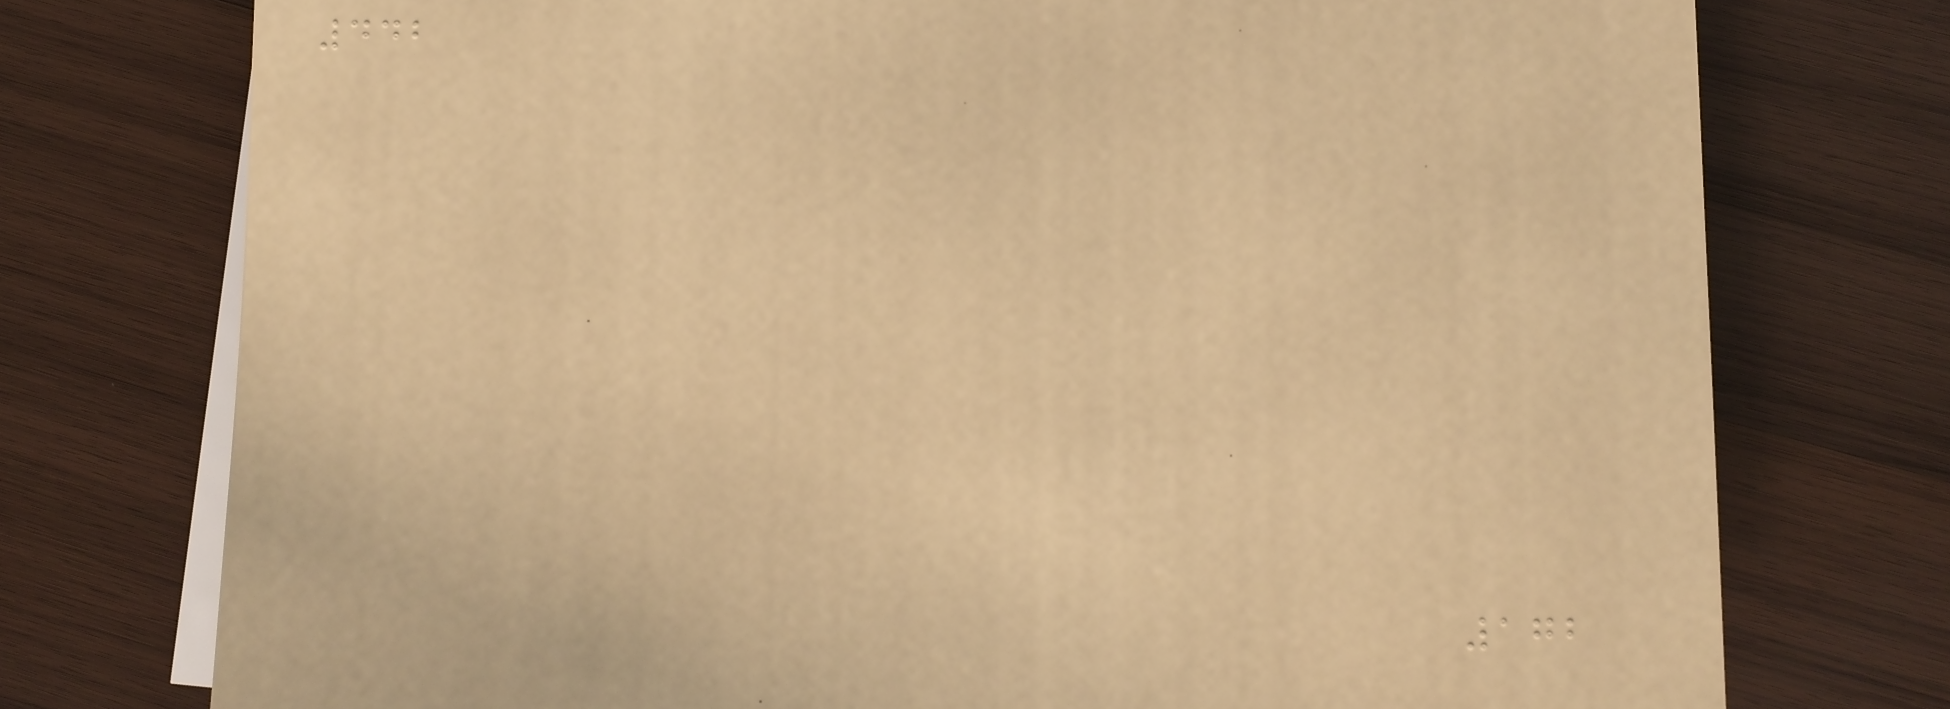442
172
